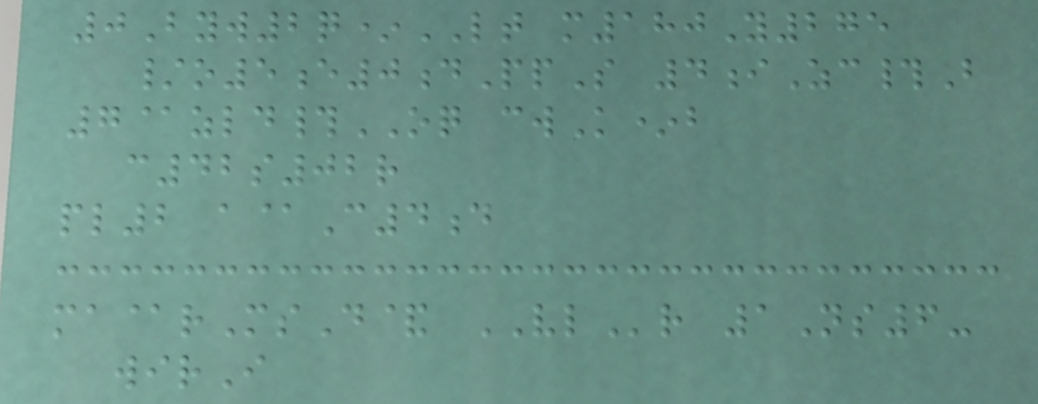0Byw2q*LT m180Y275
/o5e0dPpS 4iZc#B
7@zld#OQ cwK*b
c42s02r
pl2 a@C4d
ma@rMsD& VLr 1Ns6-
wirI
